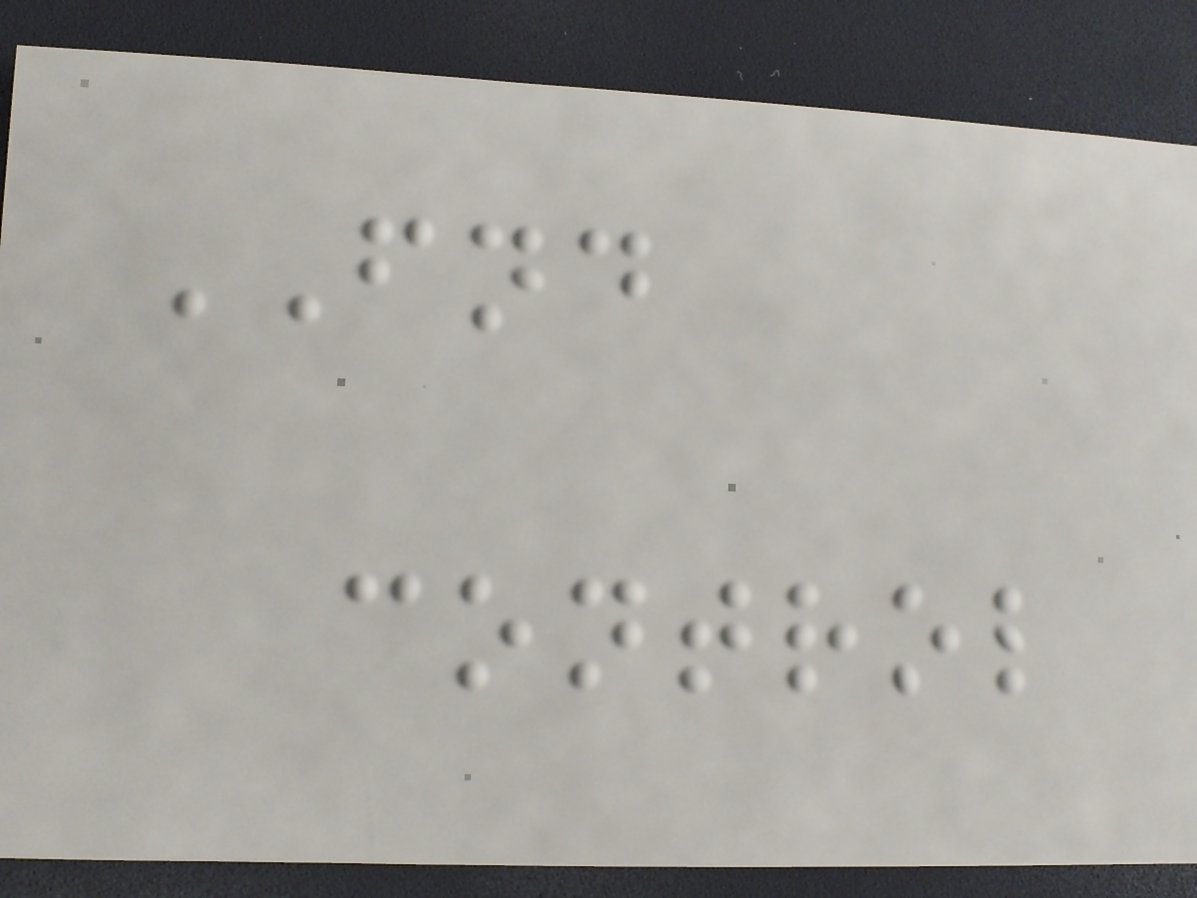FND
control
